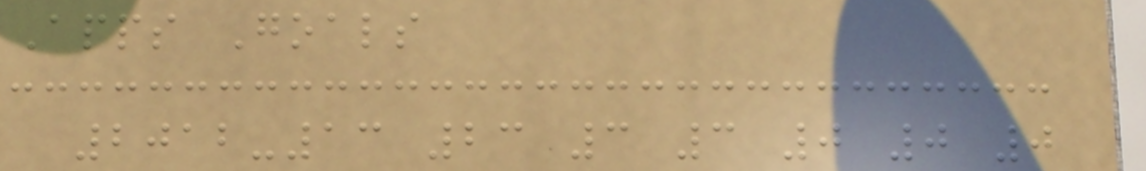Apps Goals
2012-13 23 3 3 0 0 0
